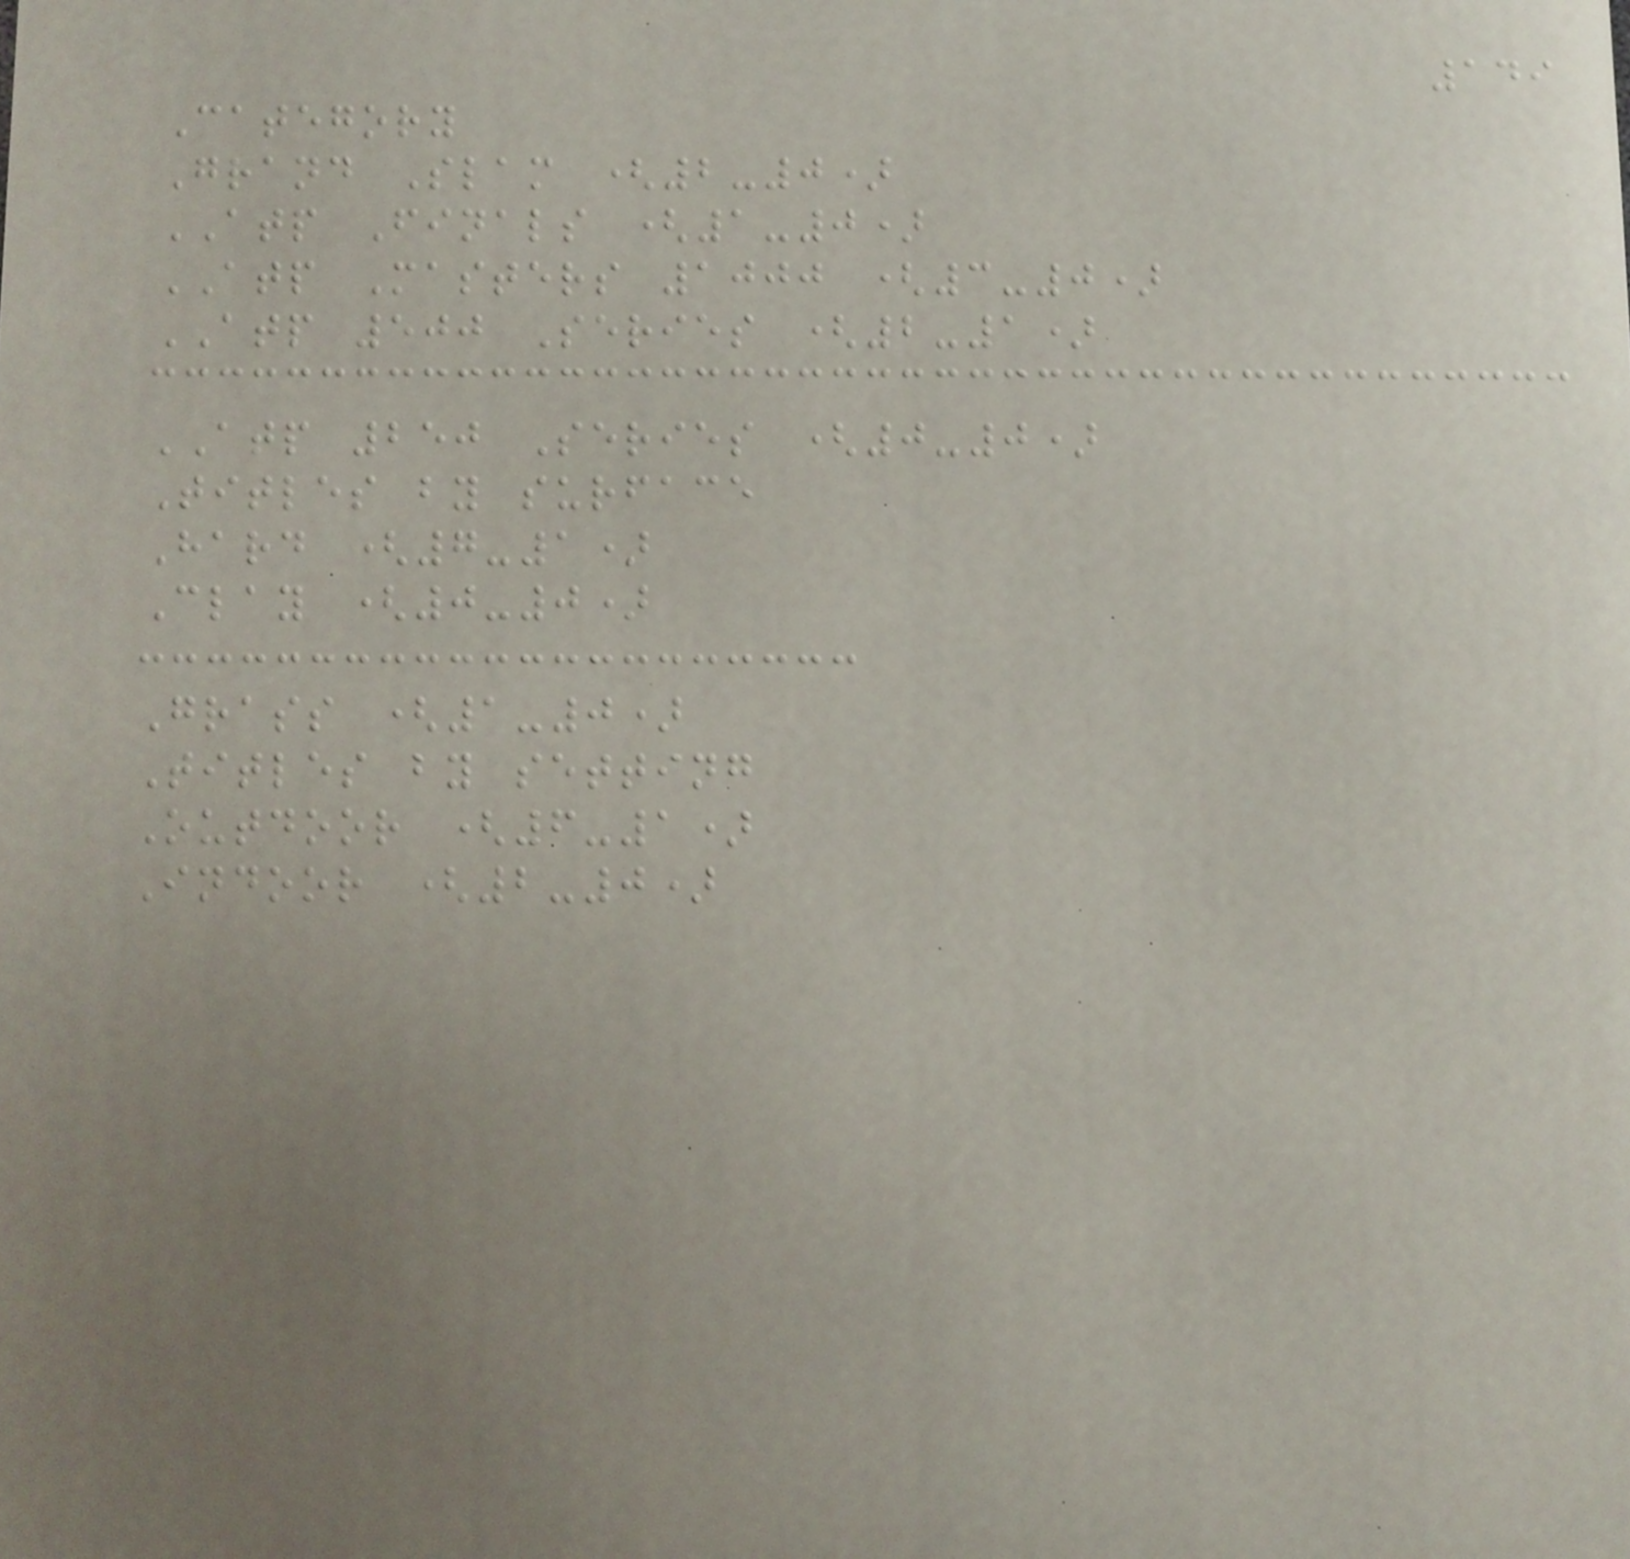149
Category
Grand Slam (2-0)
ATP Finals (1-0)
ATP Masters 1000 (3-0)
ATP 500 Series (2-1)
ATP 250 Series (0-0)
Titles by surface
Hard (7-1)
Clay (0-0)
Grass (1-0)
Titles by setting
Outdoor (6-1)
Indoor (2-0)
